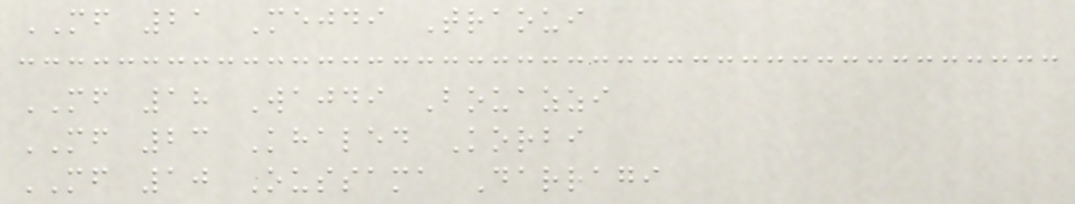MF 21 Mejdi Traoui
MF 18 Wajdi Bouazzi
MF 23 Khaled Korbi
MF 10 Oussama Darragi
